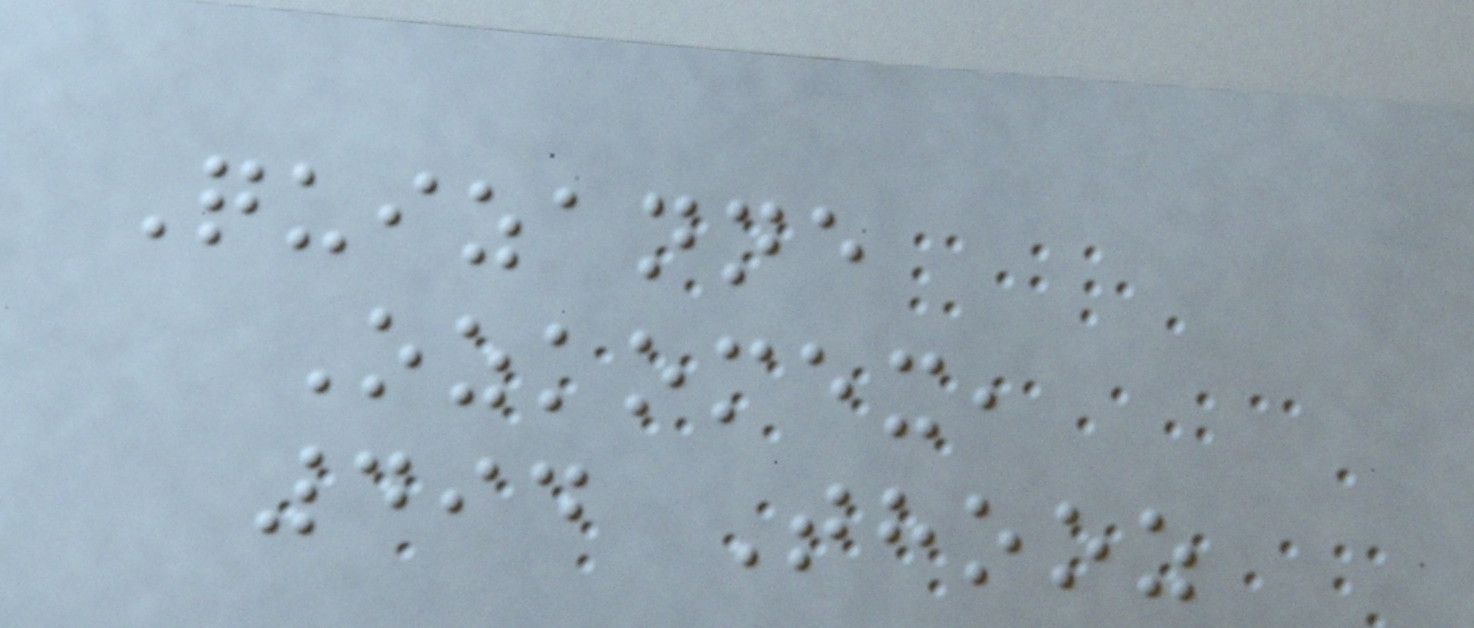Quizanne
Ozkomex,
494 Thooz
